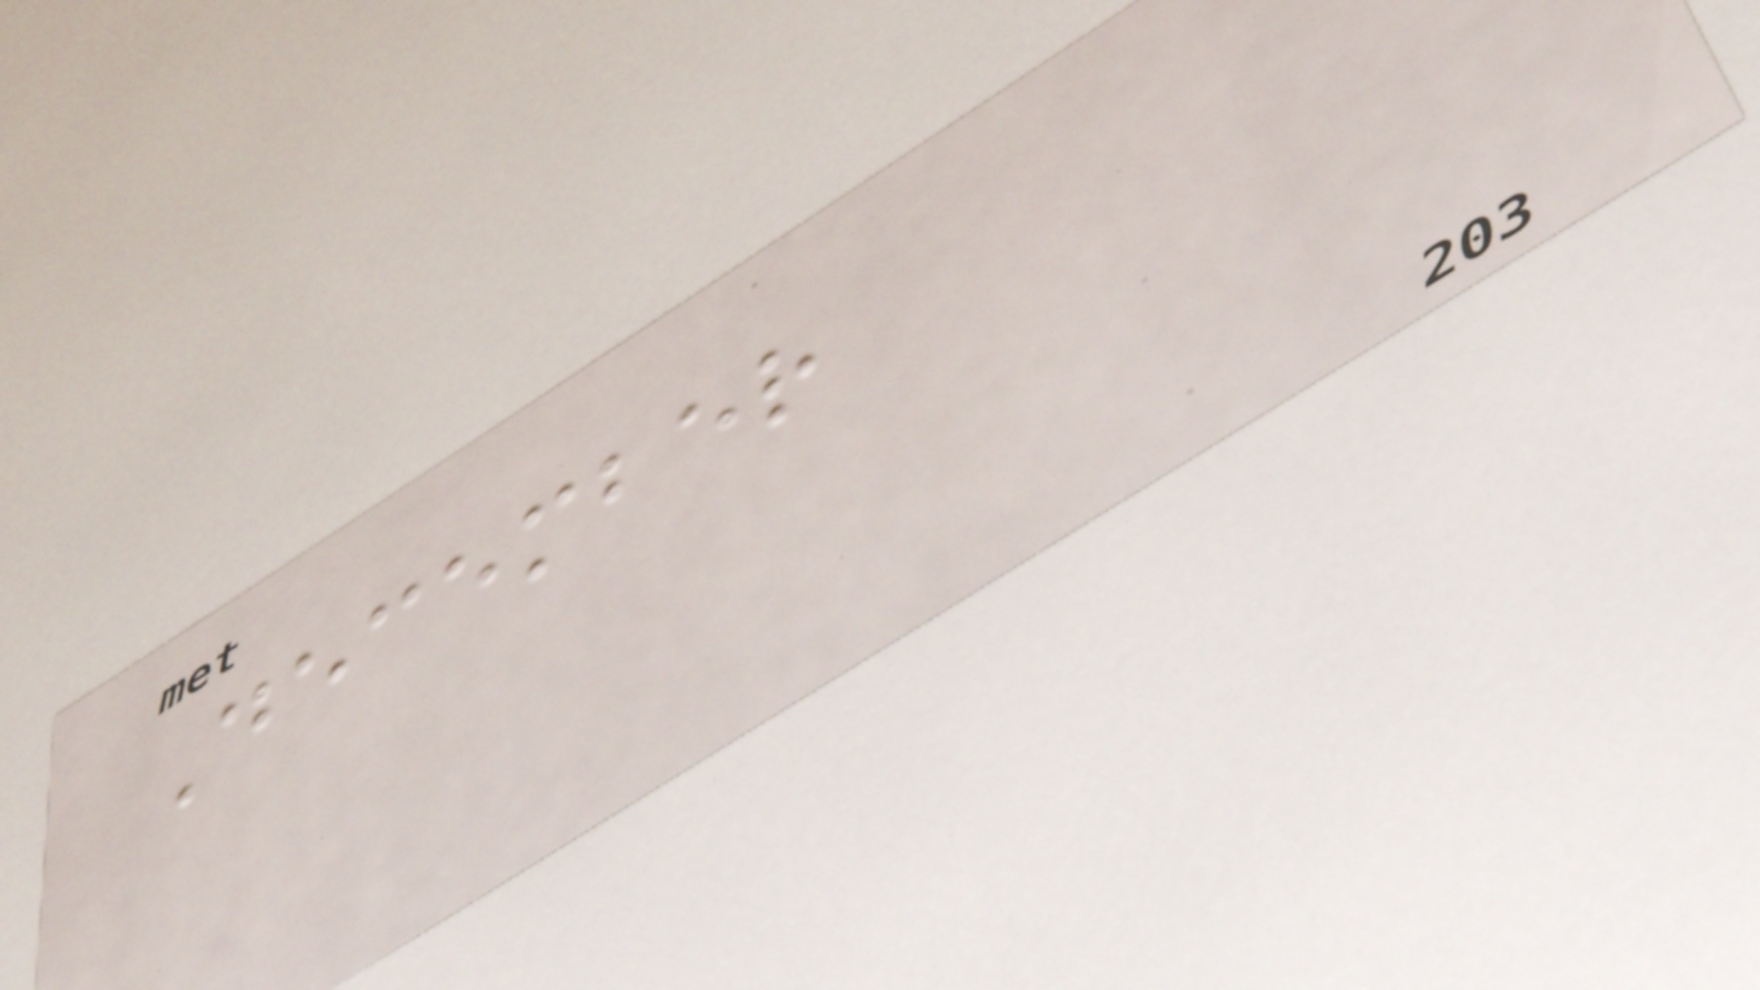December
